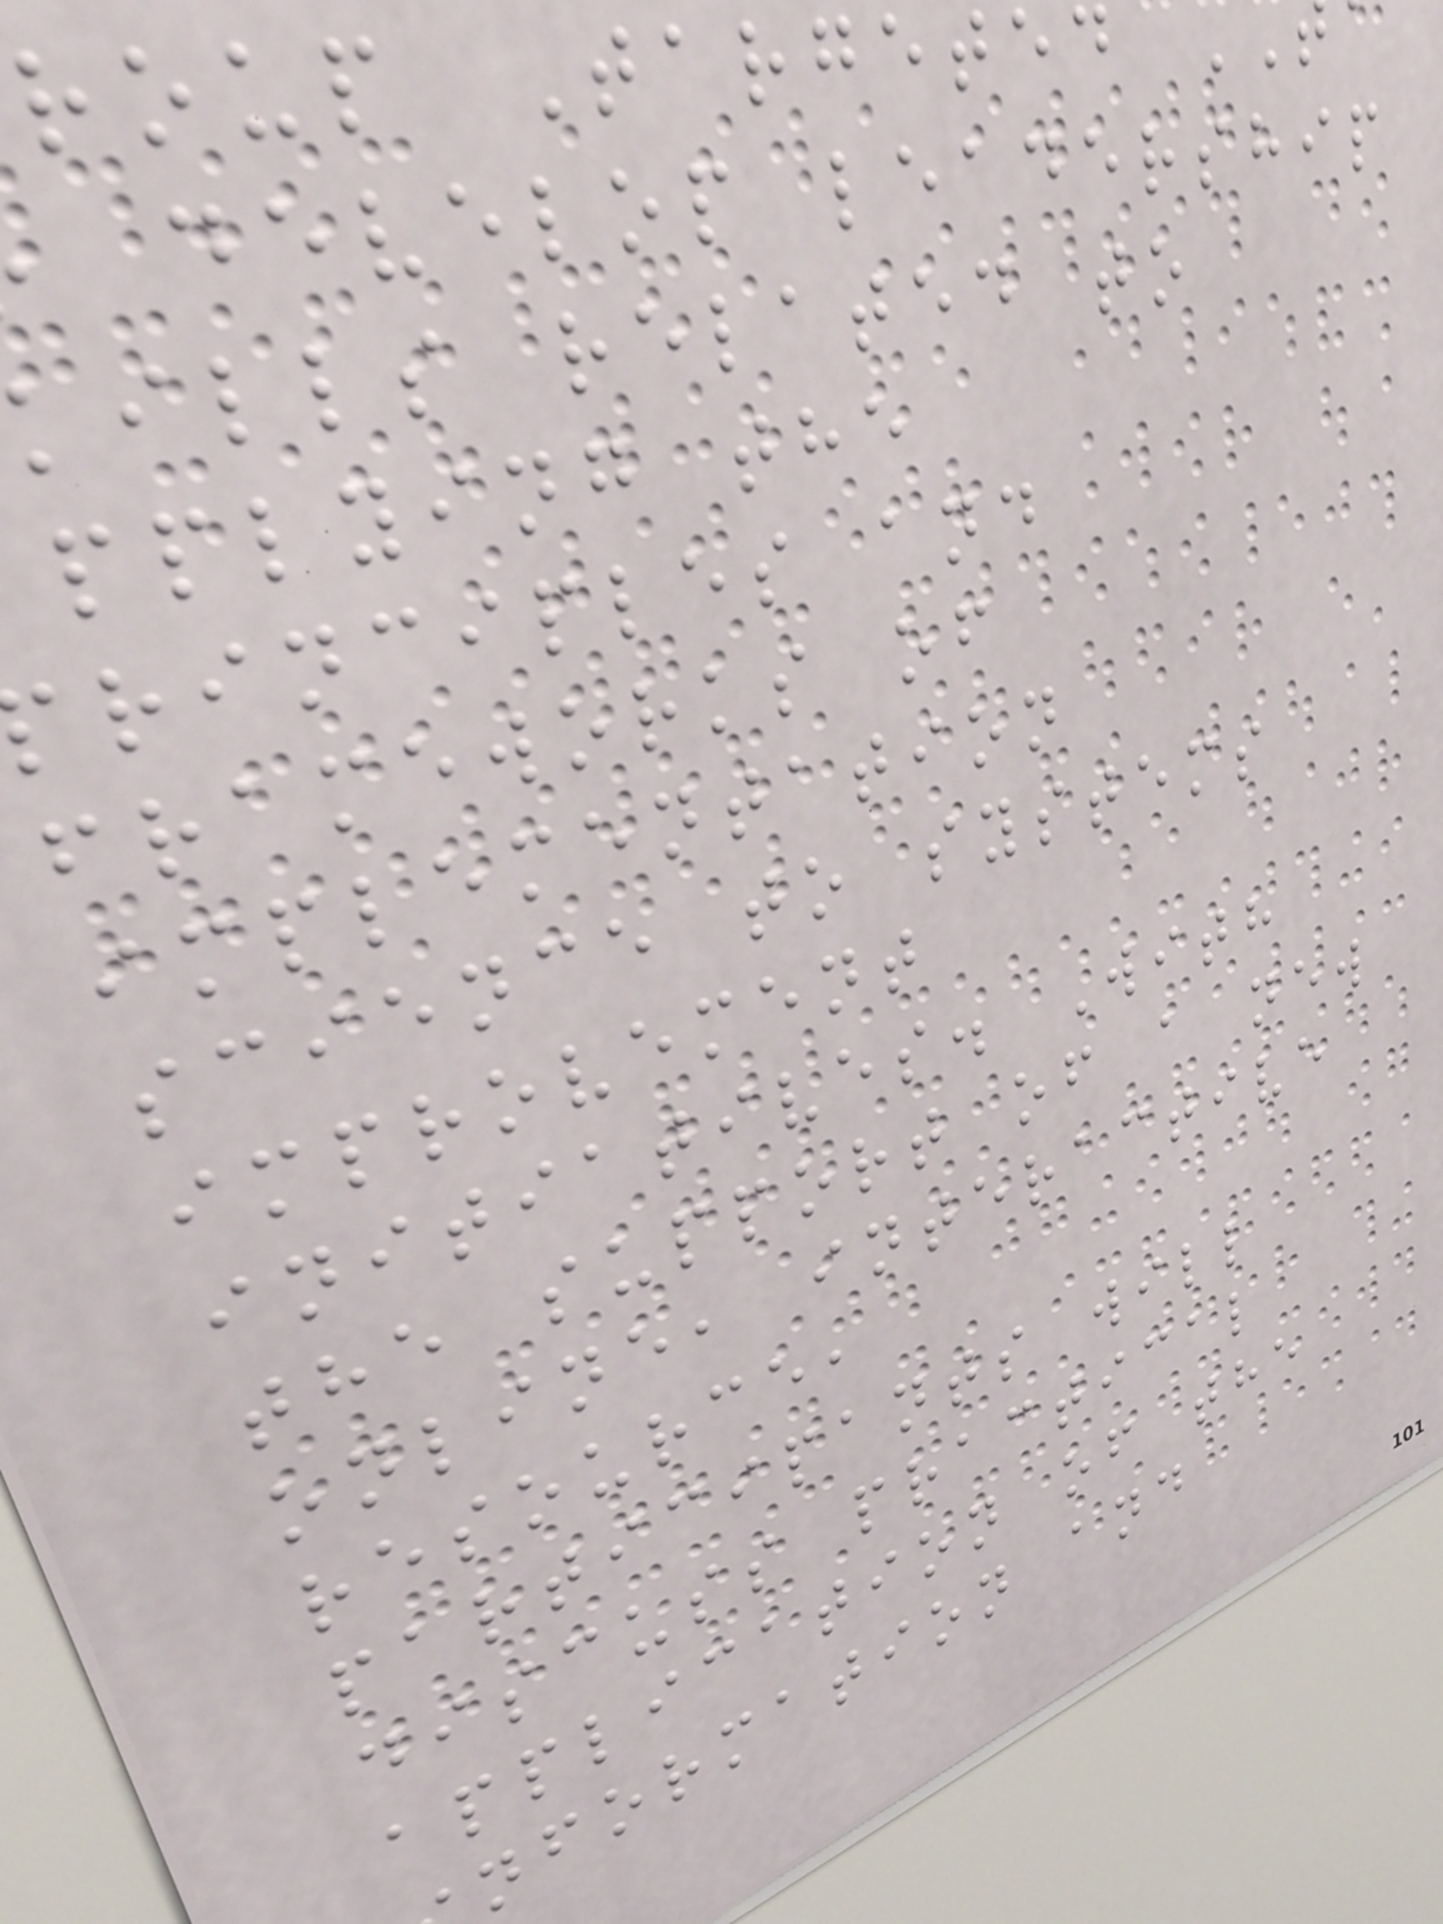roup Targeted
develop leadership
kills related to
pplying the
rinciples and
frameworks of
implementation
science to systems
improvement
initiatives. With
the support of a new
online, interactive
resource,
participants will
discuss practical
application of the
nformation and
